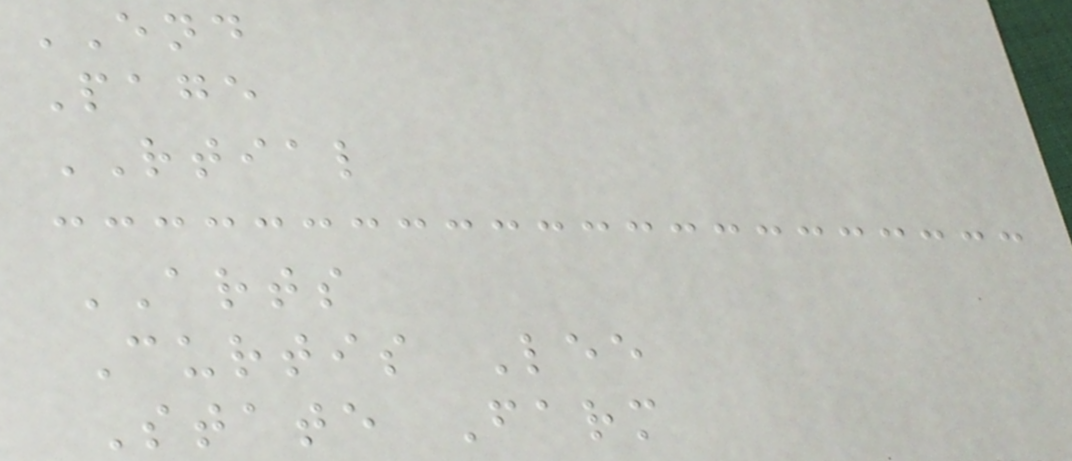END
Page
RTIAL
ARTS
Curtis Lee
State Farm
